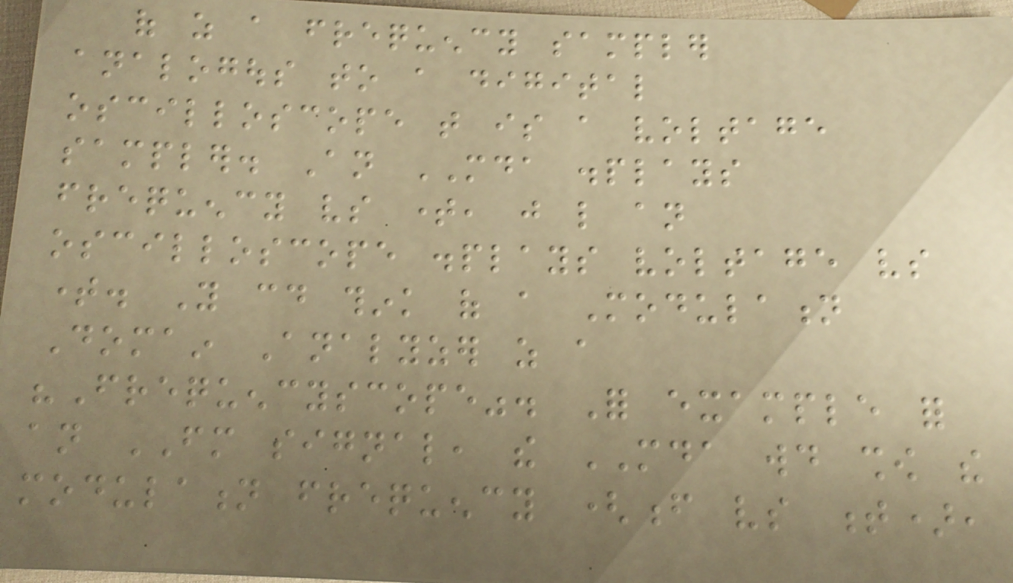of as a frequency sampler
analogous to a digital
oscilloscope that is a voltage
sampler. An MDA displays
frequency vs time, just like an
oscilloscope displays voltage vs
time. You could think of a Modulation
Domain Analyzer as a
"Frequencyscope". For example for
an FM signal, the MDA would show the
modulation frequency (f vs t),
